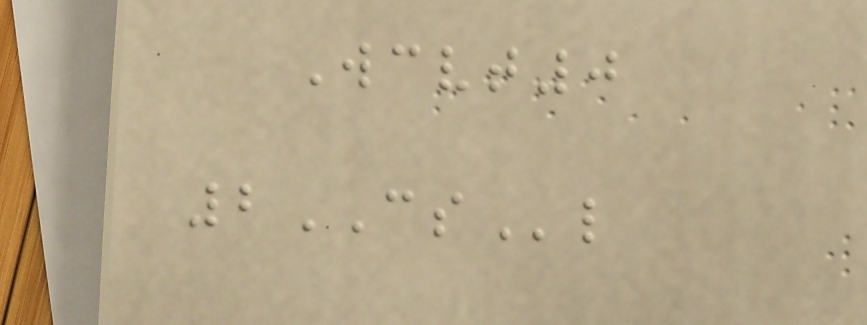Wcvt0
2CSl
